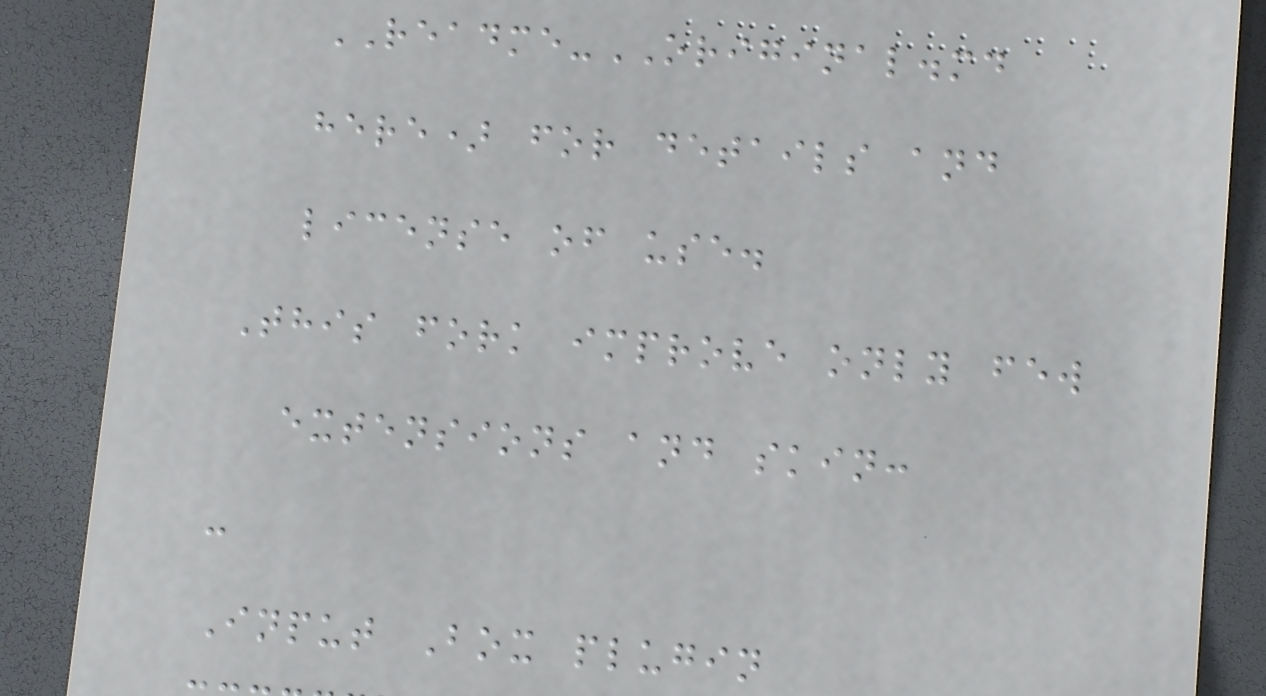README-ORIGINAL.md
here) for details and
license of use.
This fork improve only few
extensions and skin:
-
Input Box plugin
